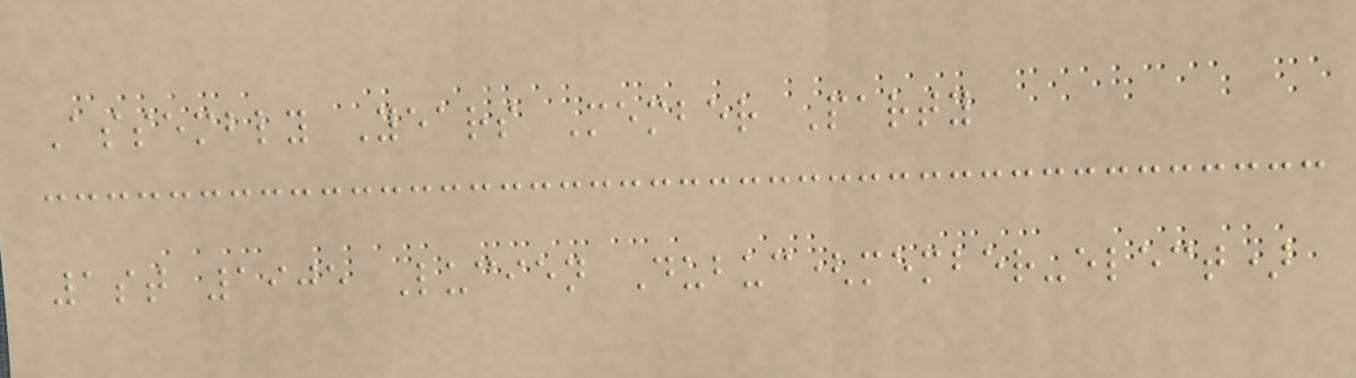Assembly Years Member Party
1st 1905 Lucien Dubuc(member-elect)
